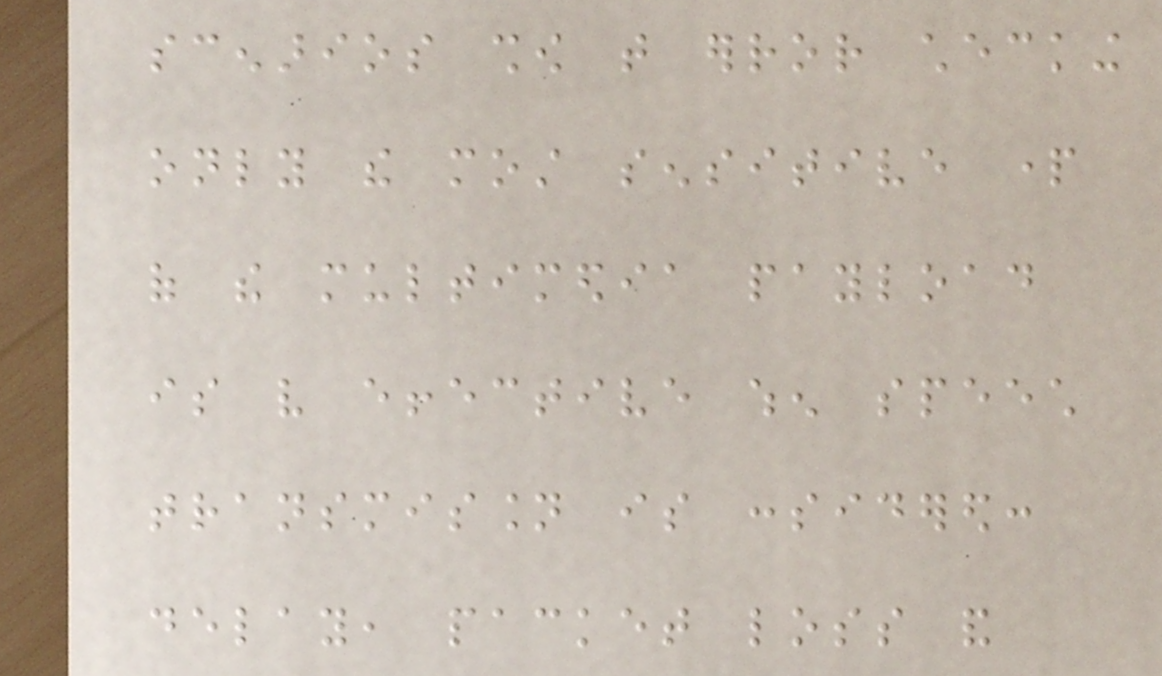scenarios show that error checking
only the most sensitive part
of the multimedia payload
is very effective when speech
transmission is considered:
delay, packet loss and
